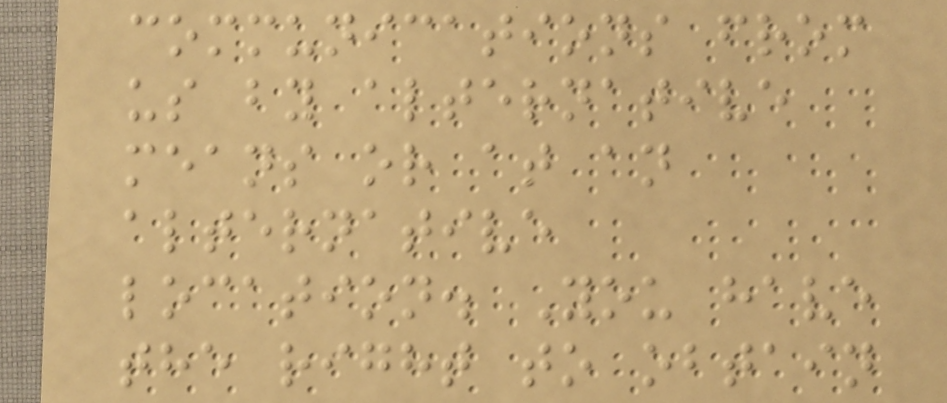communications from
us by alternative
means or at an
alternative
location. You have
the right to obtain
